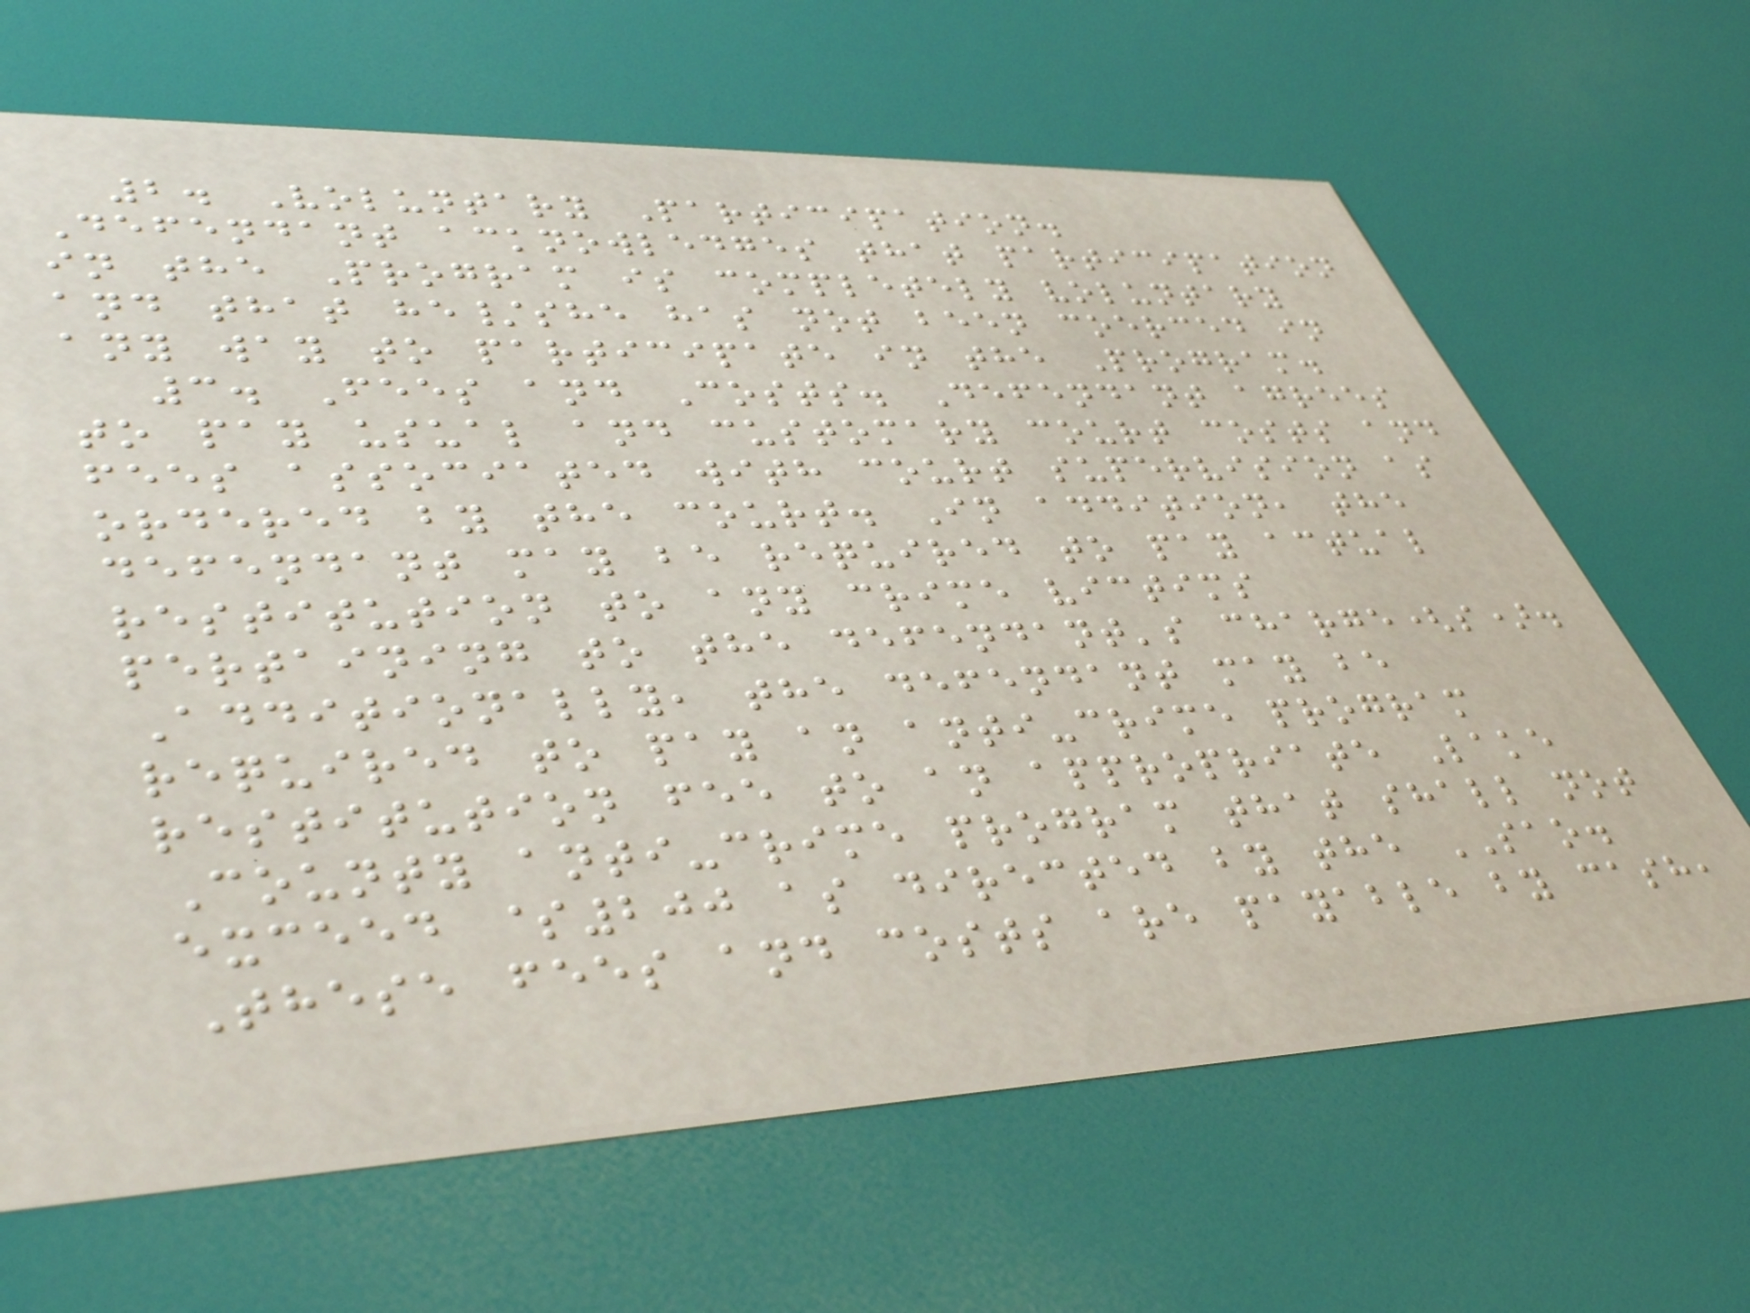2. Voluntary Participation.
Defendant acknowledges that participation
in the Program is completely voluntary
and that he/she has not been coerced in
any way to participate in the Program.
3. Fees and Costs. Defendant agrees
to pay usual and customary court costs and
fees associated with court supervision as
ordered by the court. In addition, the
defendant may be required to pay actual
restitution to any crime victims
pertaining to the defendant's charge(s).
Additionally, the defendant may be
required to pay an anti-crime program
restitution fee to an appropriate Lake
County anti-crime program that shall not
exceed $200 as directed by the SAO.
These fees and costs are payable by cash,
